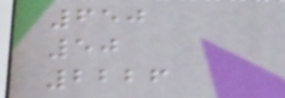650
50
2226
